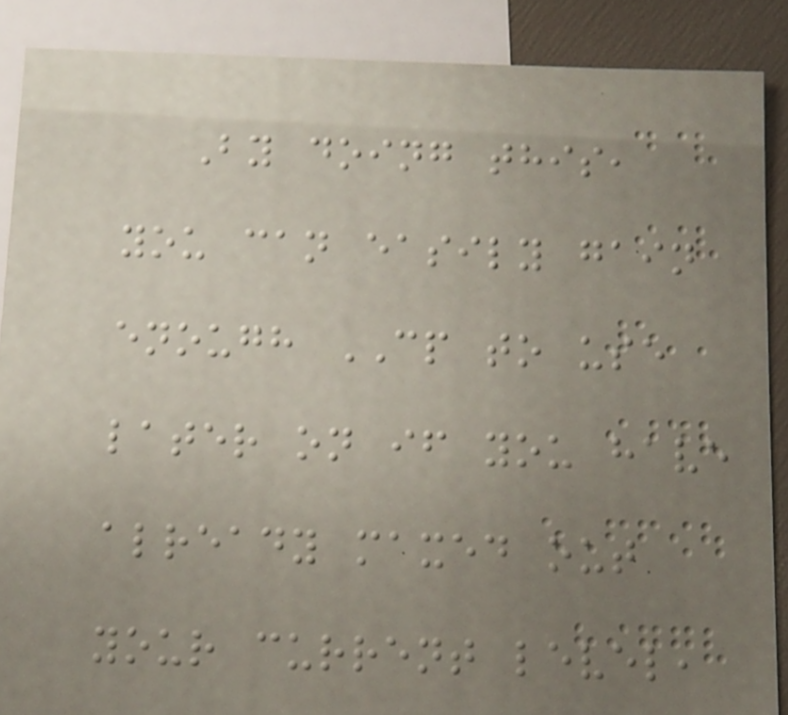By doing this,
you can easily gain
enough CP to use
later on if you have
already maxed out
your current level,
